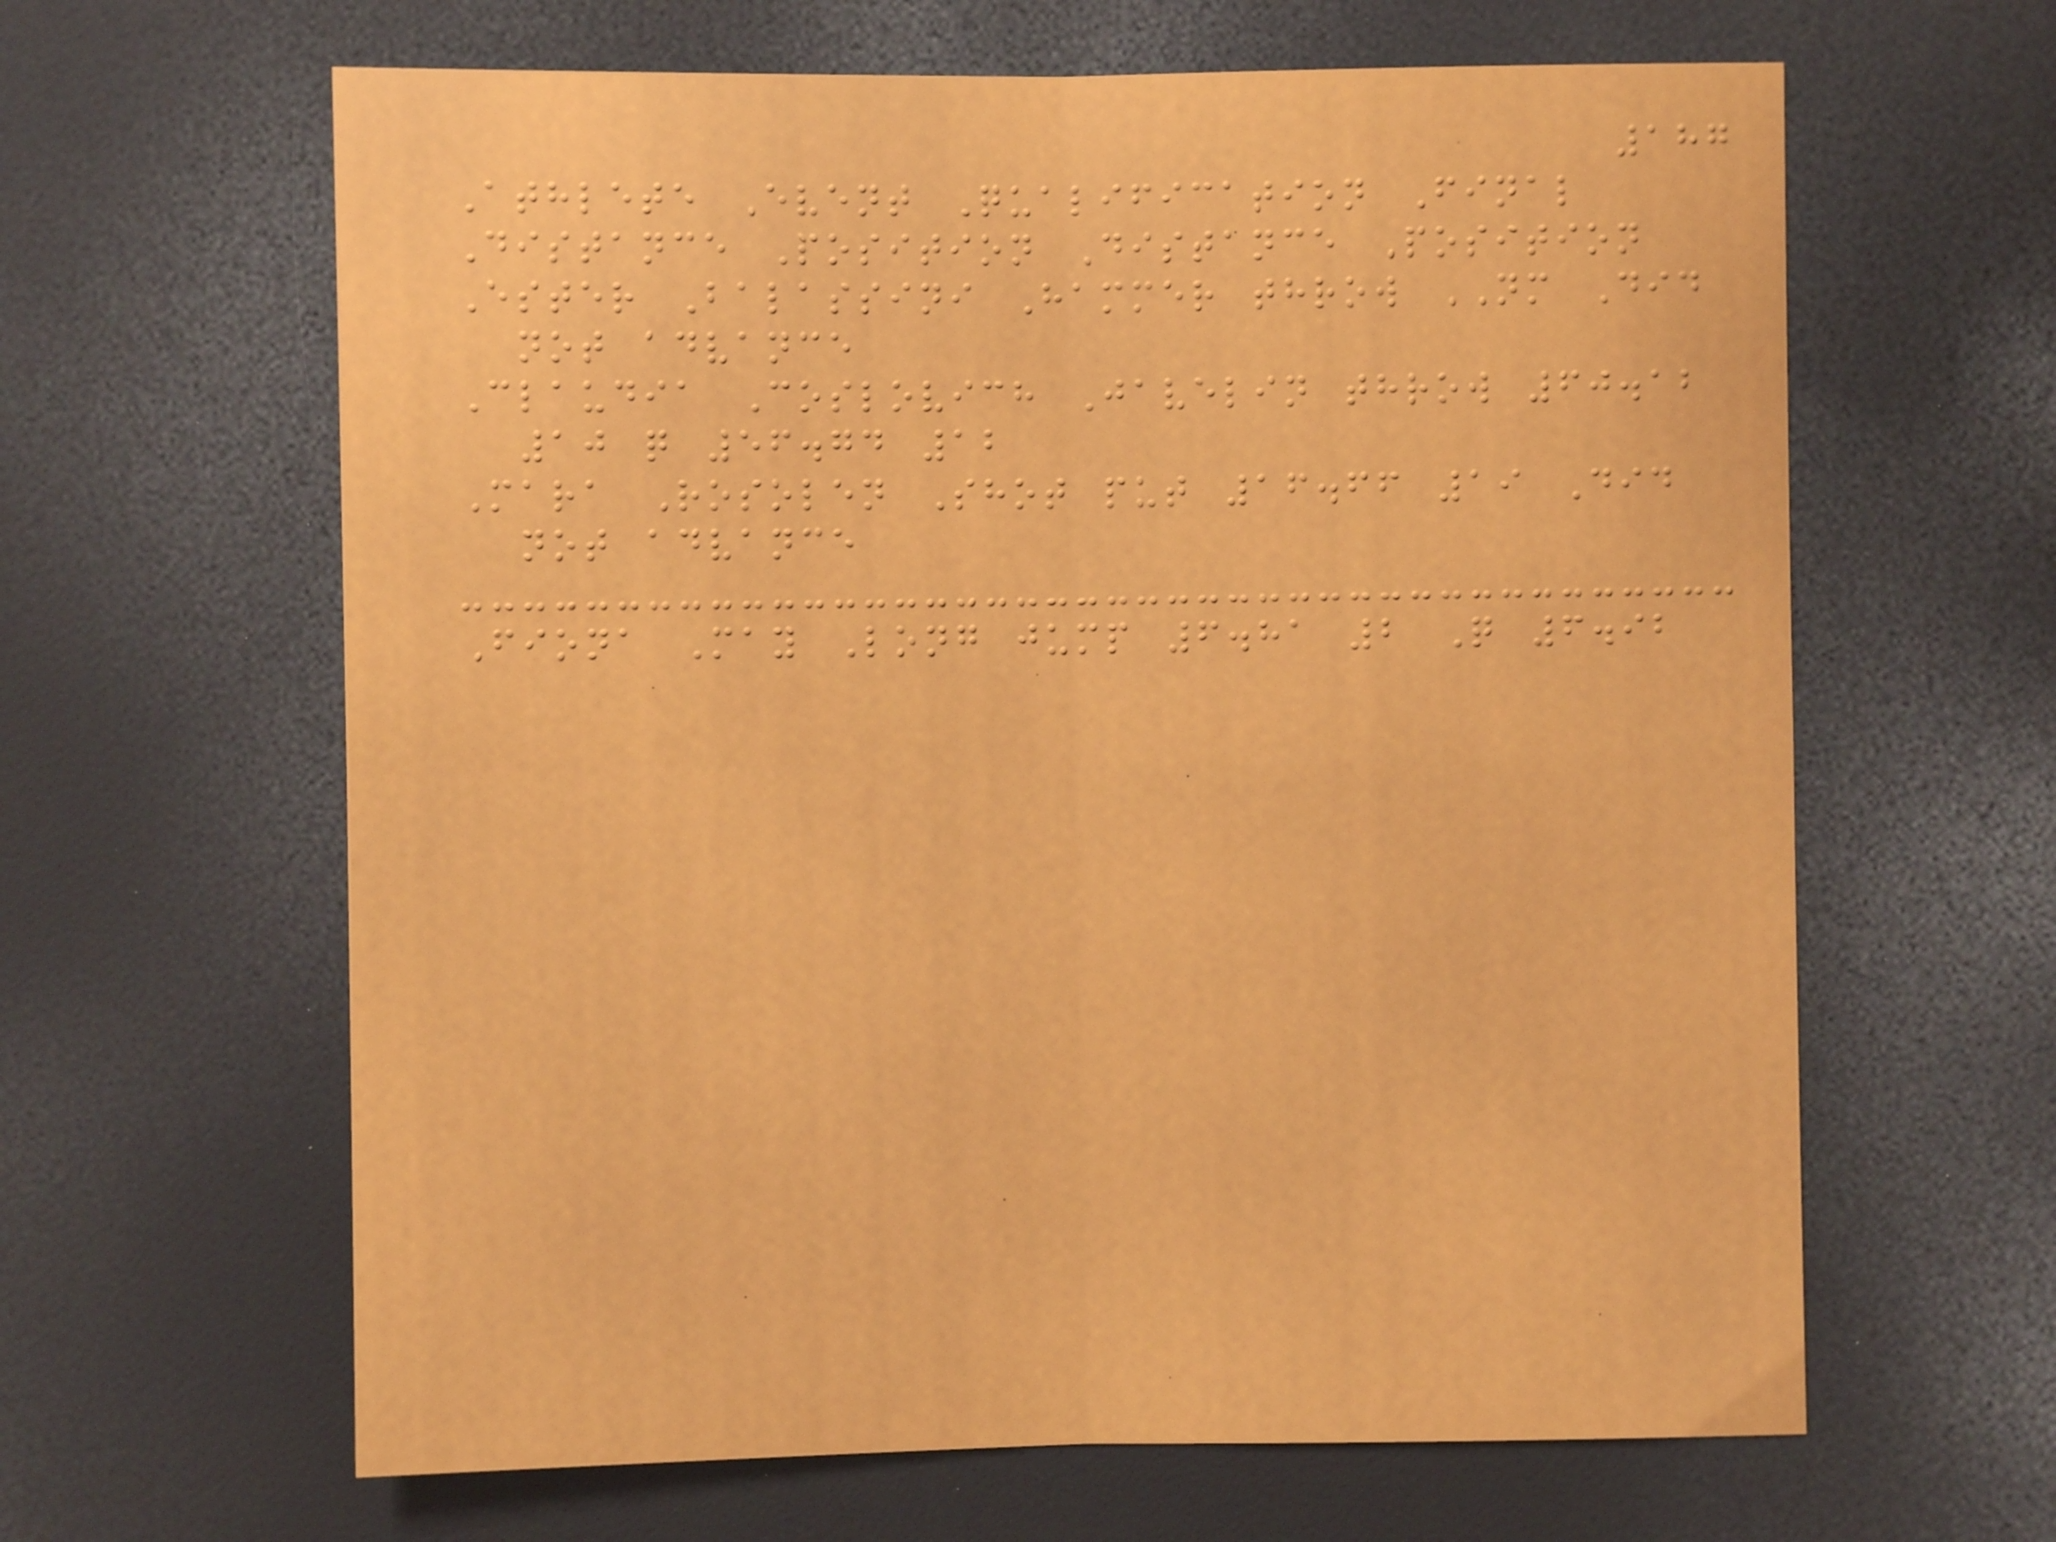187
Athlete Event Qualification Final
Distance Position Distance Position
Ester Balassini Hammer throw NM Did
not advance
Claudia Coslovich Javelin throw 60.12
10 q 56.74 12
Mara Rosolen Shot put 16.66 19 Did
not advance
Fiona May Long jump 6.81 2 Q 6.92
